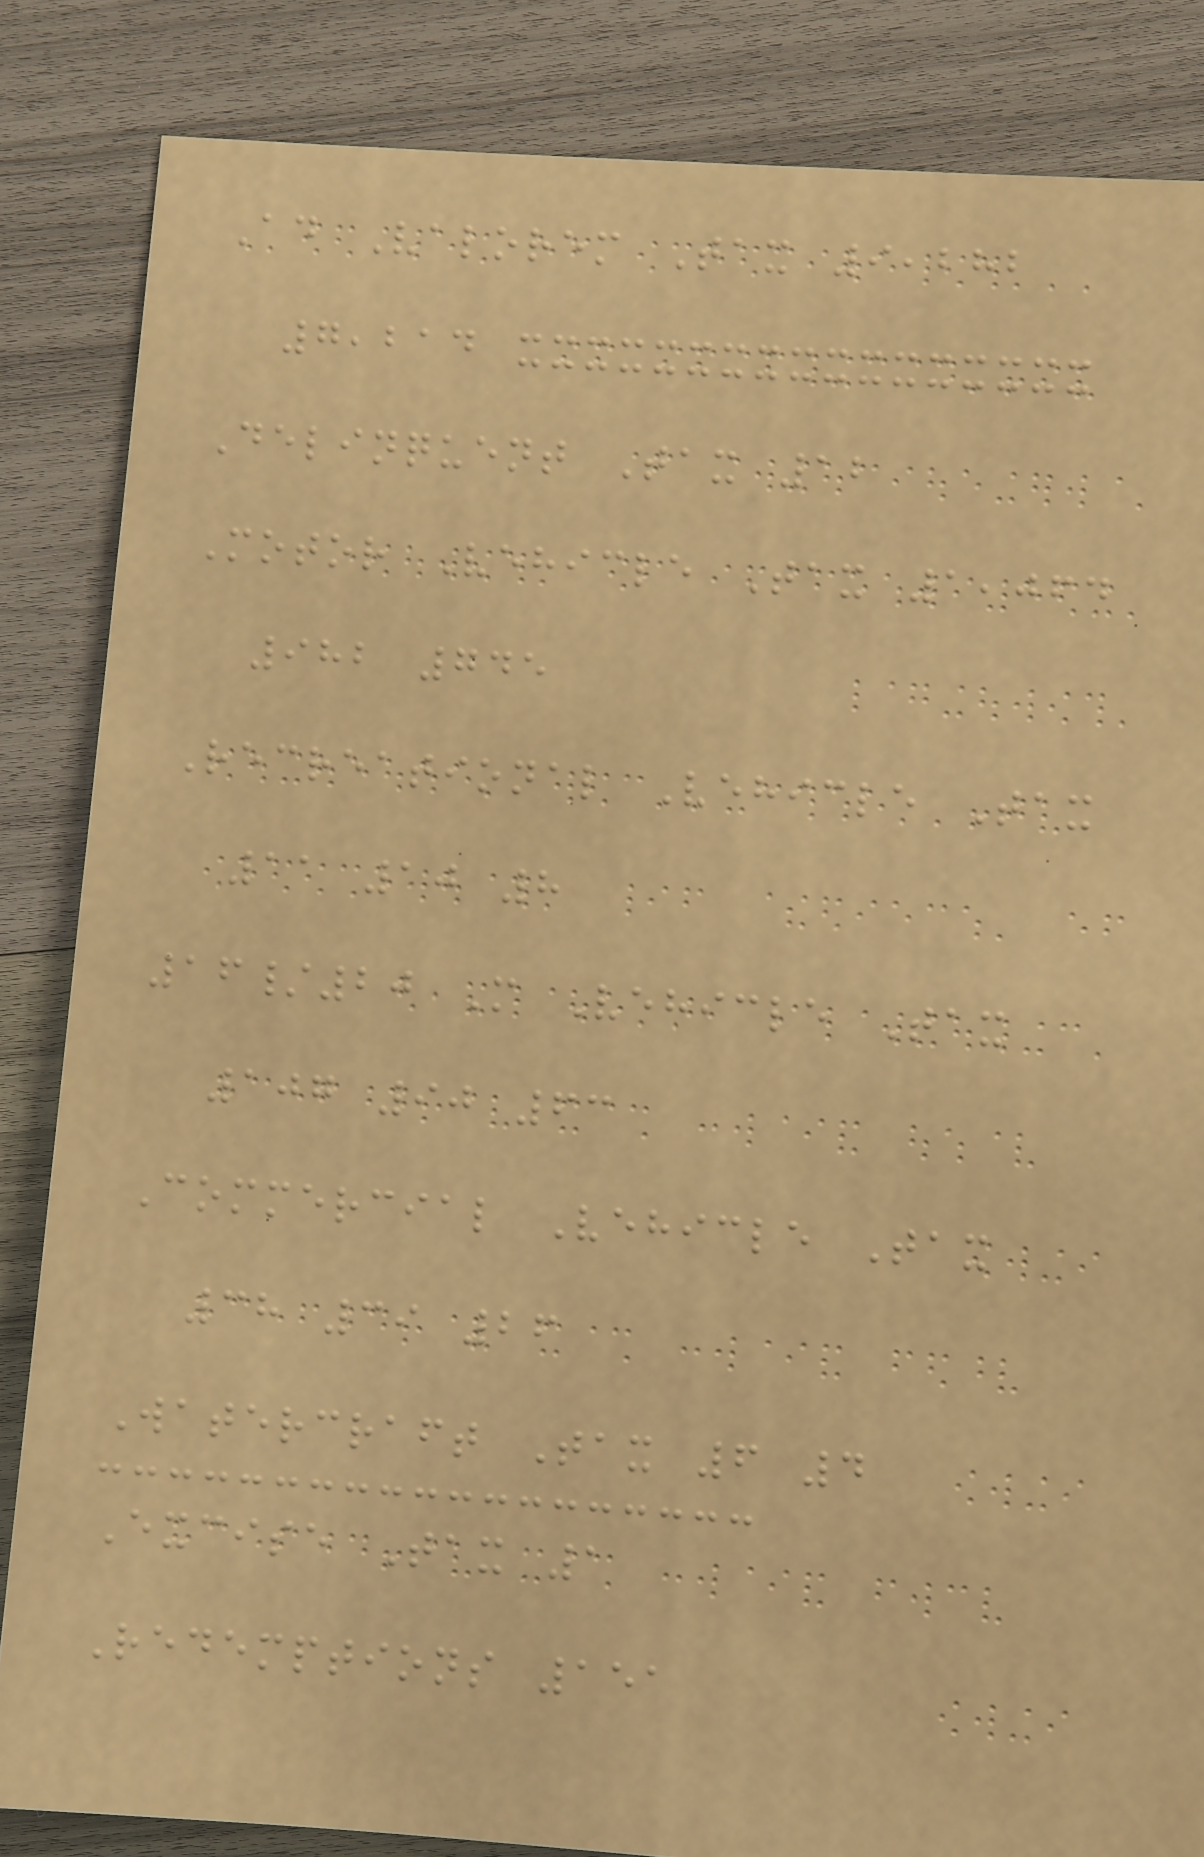Ad Valorem Tax 9,282
7,214 xxxxxxxxxxxxxxxxx
Delinquent Tax 12
Motor Vehicle Tax 1,064
982 745
Recreational Vehicle Tax
11 10 8
16/20 M Vehicle Tax
107 90 63
Commercial Vehicle Tax
38 39 26
Watercraft Tax 6 4
Excise Tax 1
Redemptions 151
